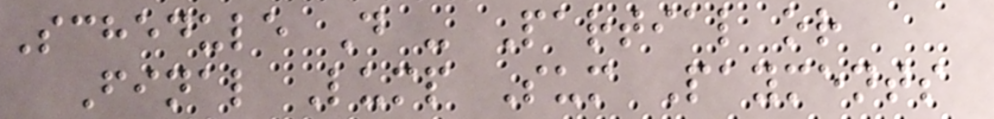Schedule D - Partial or
Final Lump Sum Payments
